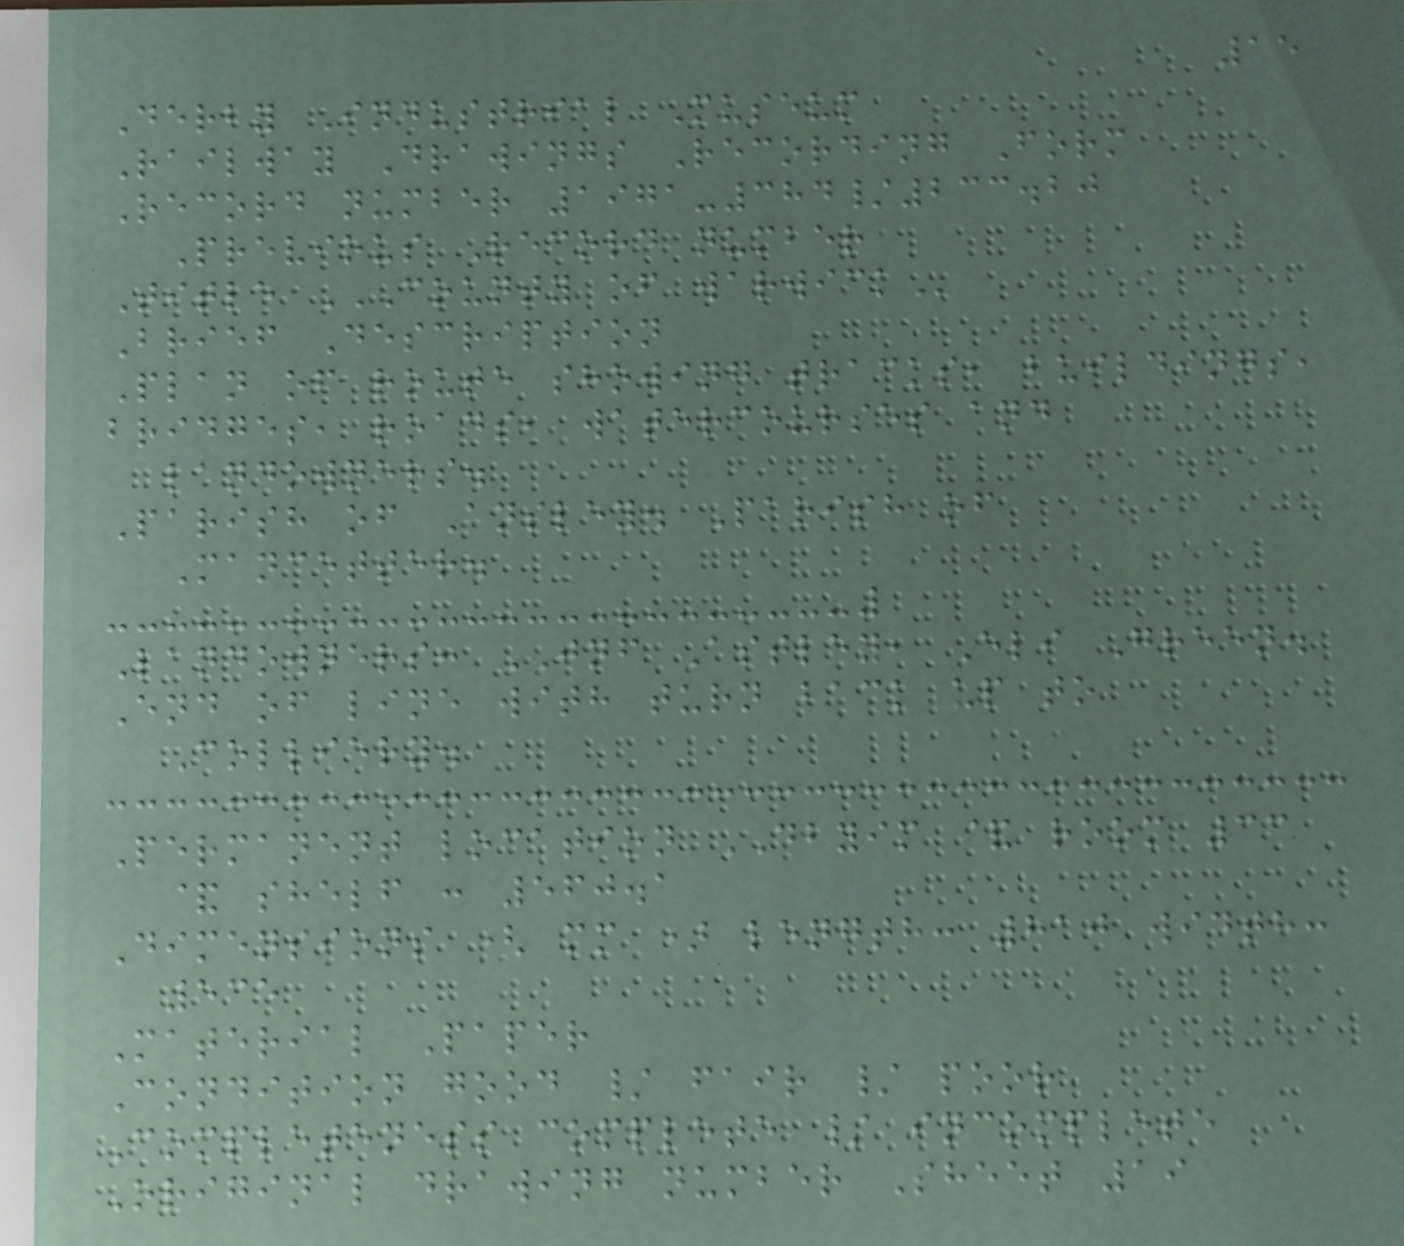15
Derby Industrial Museum
Railway Drawings Recording Form
Record number 1971-384/233.20
Previous Record number
Title COUNTY OF WARWICK
Brief Description
Plan of route showing tracks, buildings,
bridges, roads, watercourses and
landowners.
Parish of Ansley. Parish of
Mancetter.
Landowners: JNF Astley, Eli Green.
End of line with turn back up to
Colliery.
Permanent location DBYIM & room 33
& shelf : 560.1
Dimensions ( mm ) length: 810 width:
535
Material Paper
Condition good / fair / poor
Completeness complete / incomplete
Original drawing number Sheet 19
